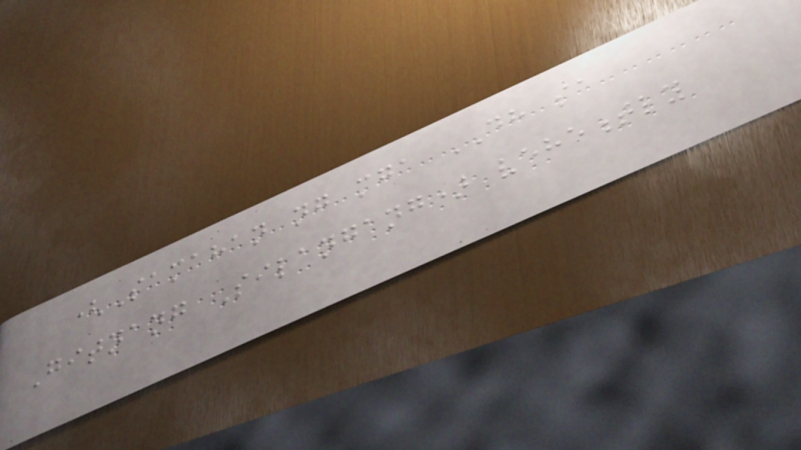(Samahan ng mga DH sa
Gitnang Silangang) vehemently
